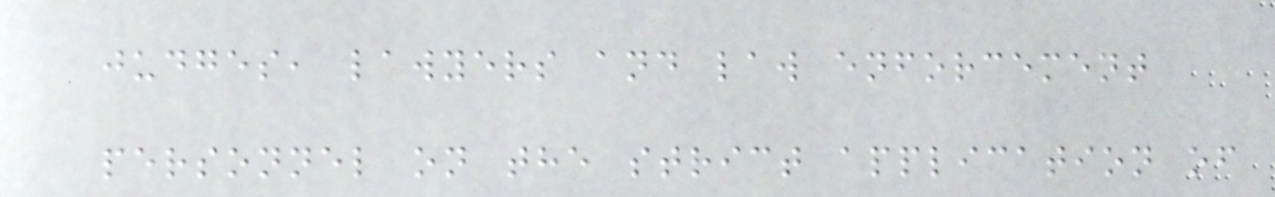judges, lawyers and law enforcement
personnel on the strict application of
